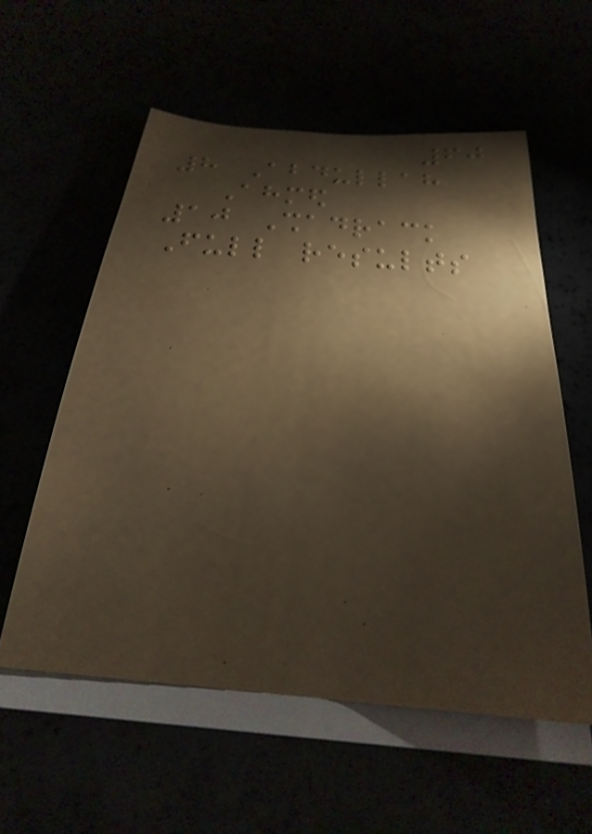60
8 Abdullah
Ahmed
10 Shadrack
Full results
